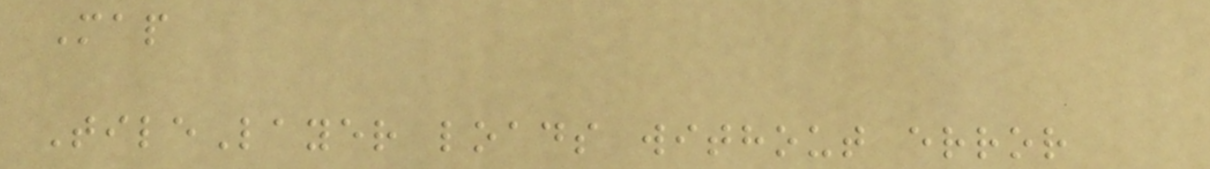Map
TileLayer loads without error
